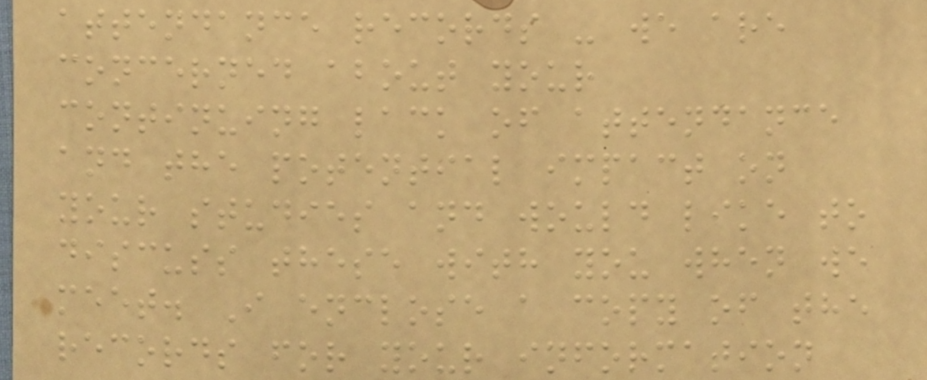attendance records - we are
concerned about your
continuing lack of attendance
and the potential impact on
your studies and would like to
discuss these with you when we
meet. I enclose a copy of the
records for your information
